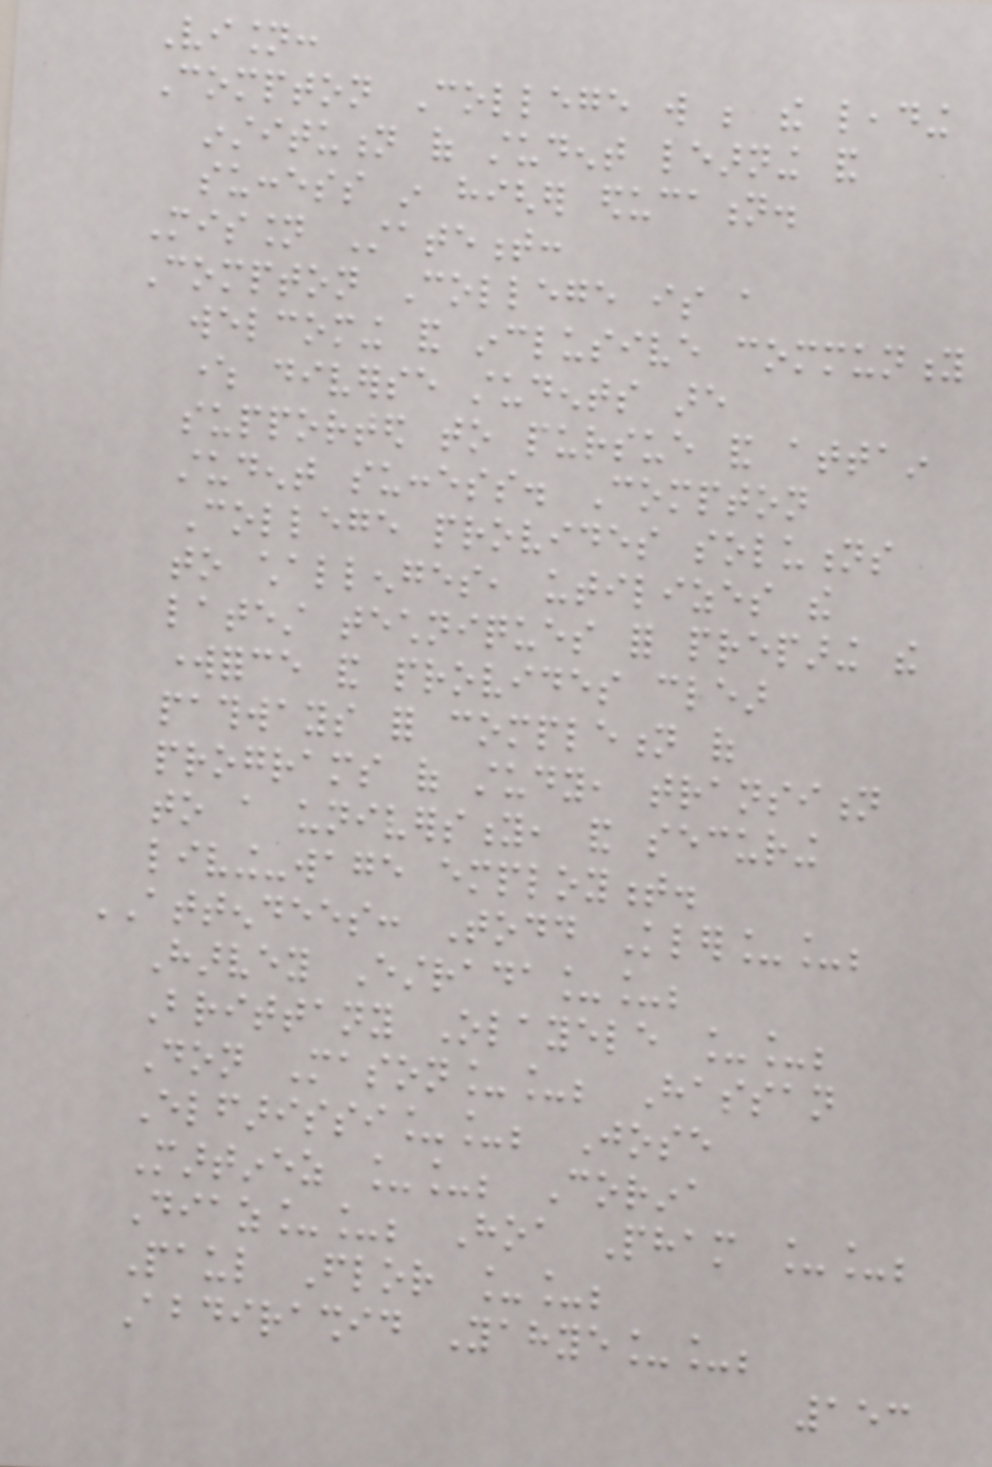Vision:
Compton College will be the leading
institution of student learning and
success in higher education.
Mission Statement:
Compton College is a
welcoming and inclusive community
where diverse students are
supported to pursue and attain
student success. Compton
College provides solutions
to challenges, utilizes the
latest techniques for preparing the
workforce and provides clear
pathways for completion of
programs of study, transition
to a university, and securing
living-wage employment.
ATTENDEES: Todd Kler__;
Harvey Estrada__;
Brittany Olayele __;
Don Mason__; Hassan
Elfarissi__; Jose
Martinez __; Corina
Diaz__; Hoa Pham __;
Paul Flor __;
Abdirashid Yahye__;
153
